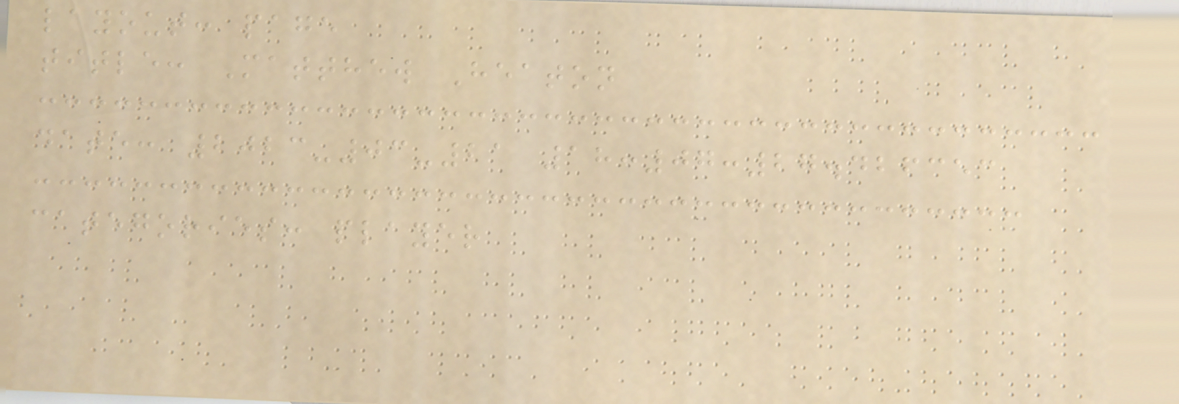layout: page
title: Matthew Heaton
date: 2023-03-21 18:07:27.426353
categories: player
